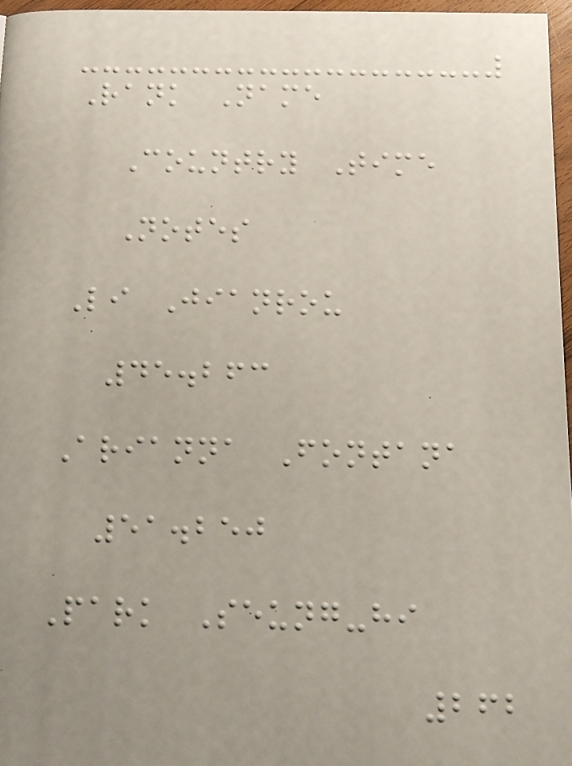Rank Name
Country Time
Notes
Li Jianrou
45.263
Arianna Fontana
51.250
Park Seung-hi
262
